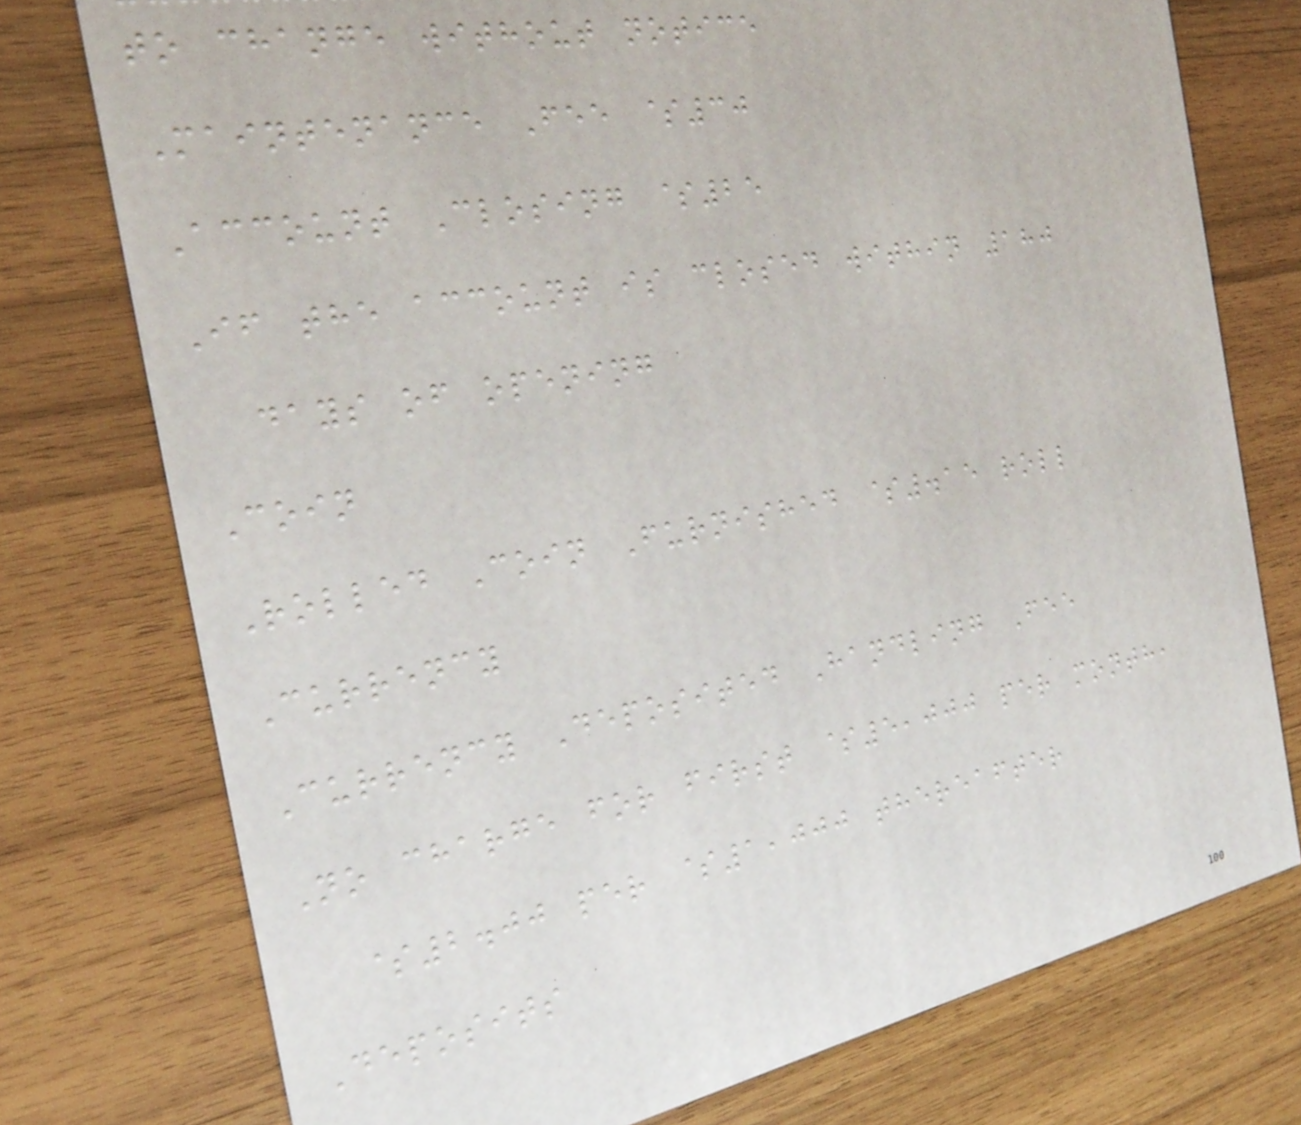to change without notice
Maintenance Fee $30
Account Closing $25
If the account is closed within 180
days of opening
Coin
Rolled Coin Furnished $.15 roll
Currency
Currency Deposited Handling Fee
No charge for first $5,000 per month,
$2.00 per $1,000 thereafter
Deposits
